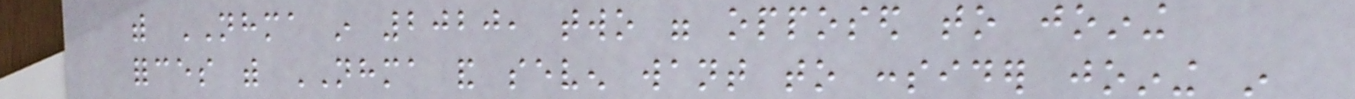with NHMA in 2020, two were opposed to joining
forces with NHMA and seven want to consider joining in
